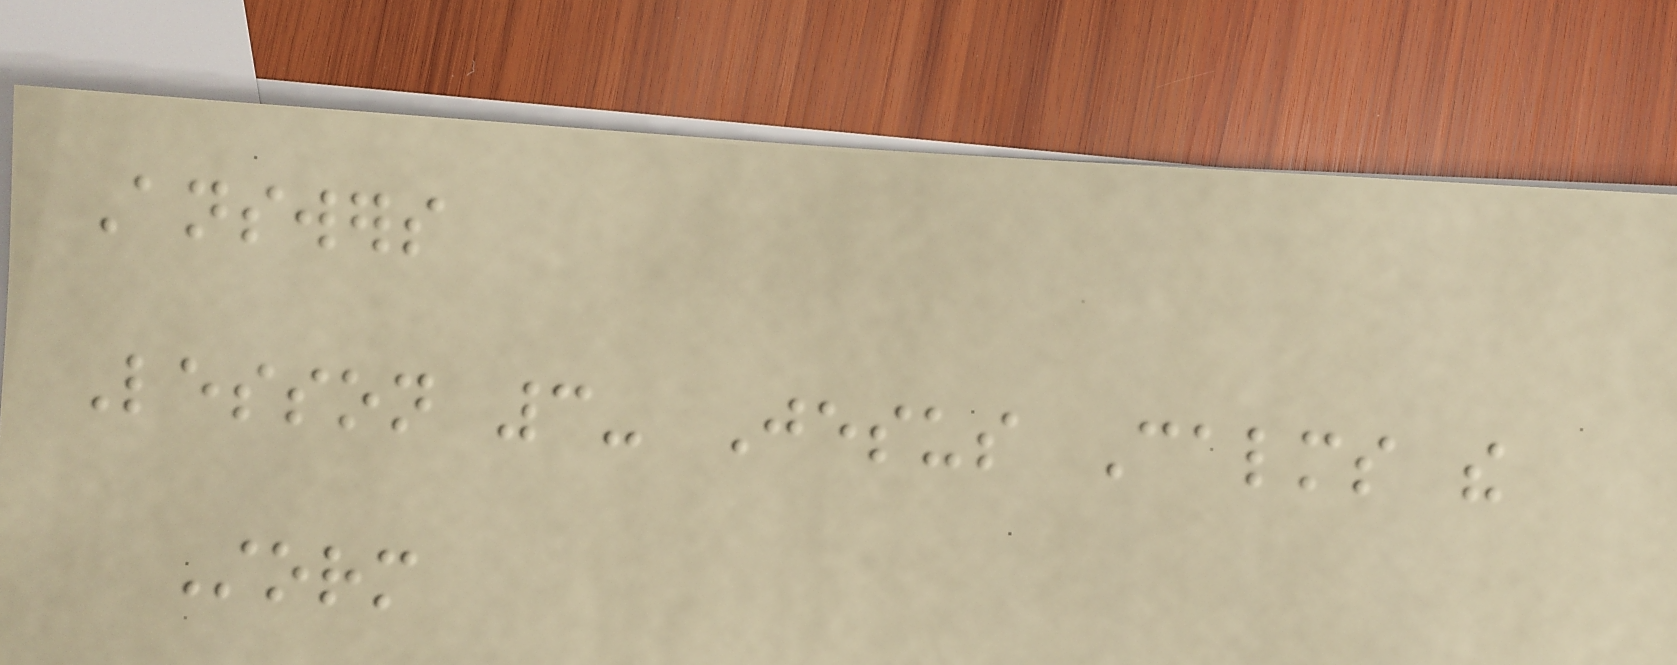Answers
Lesson 3- Jesus Calms the
Storm
